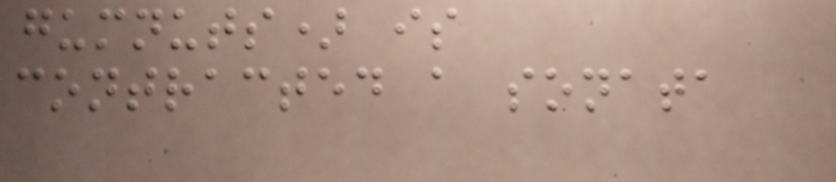gumnuts) is
contracted a sonata
